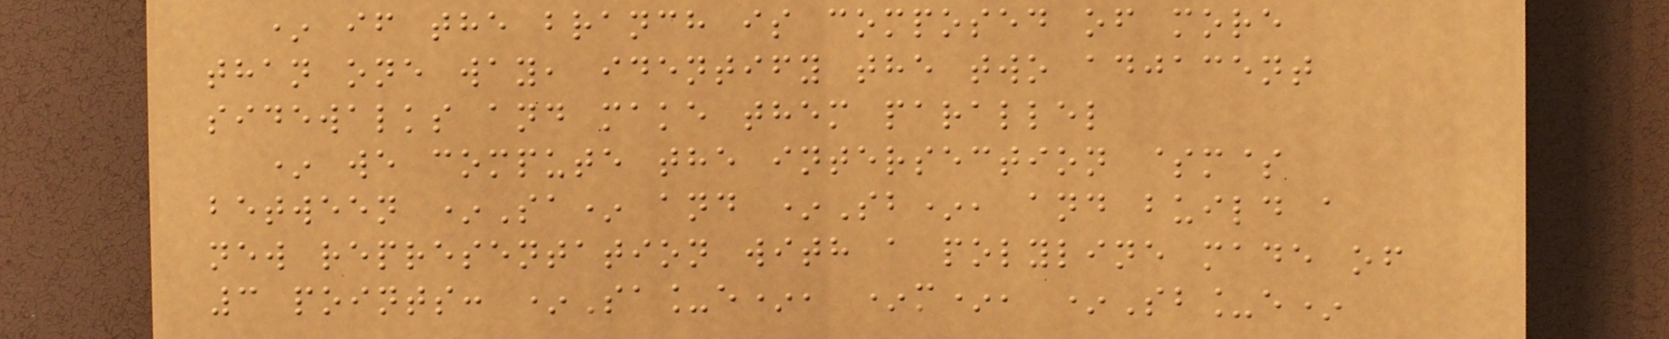* if the branch is composed of more
than one way, identify the two adjacent
sidewalks and make them parallel
* we compute the intersection $m$
between *Sa* and *Sb*, and build a
new representation with a polyline made of
3 points: *Sa_e*, *m*, *Sb_e*
